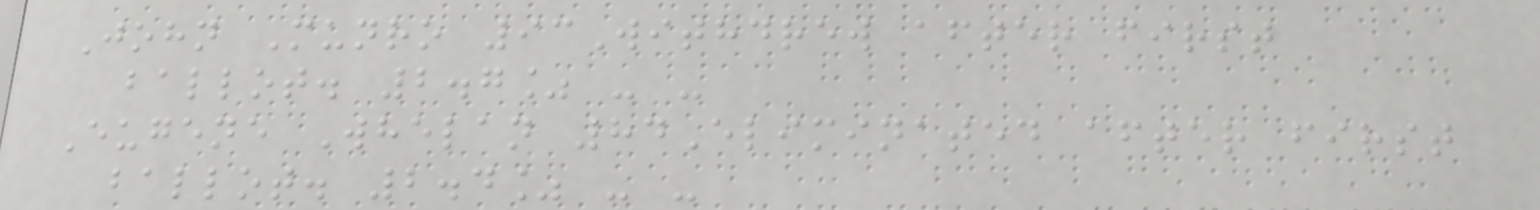John Munro 93Withdrew after first
ballot. 2.7% - -
Eugene Whelan 84Eliminated after first
ballot. 2.4% - -
